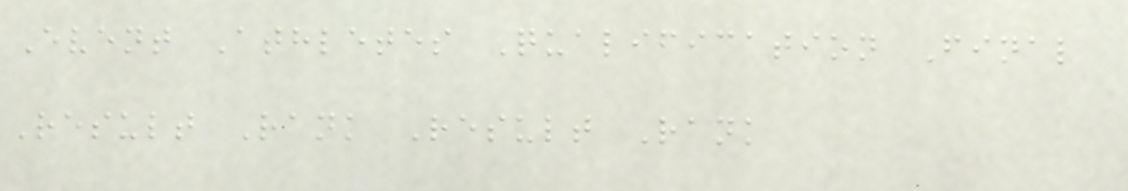Event Athletes Qualification Final
Result Rank Result Rank
